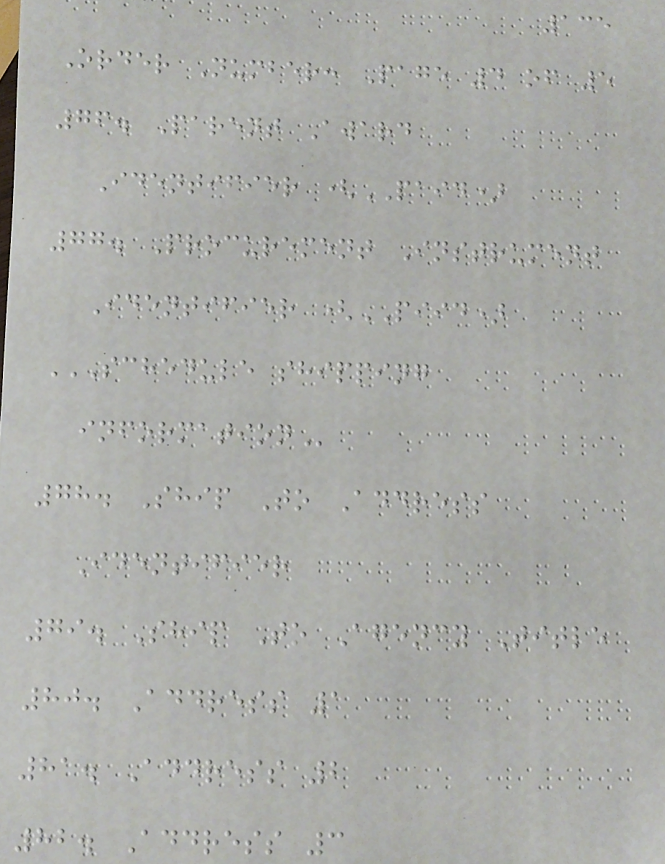135
Order Number: Page 4 of 5
76. Parent Award
Identifier (PAID)
77. Procurement Instrument
Identifier (PIID)
SCHEDULE SHIPPING
INFORMATION
78. Ship To Address
Identifier
79. Ship To Agency Title
80. Address 1
81. Address 2
82. Address 3
